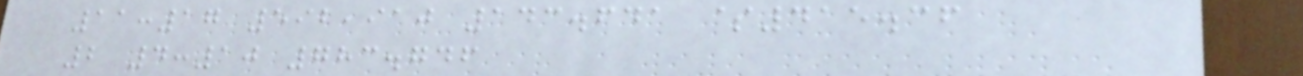11:17 592,910 143.641 $415.36
2 4:10 783.746
